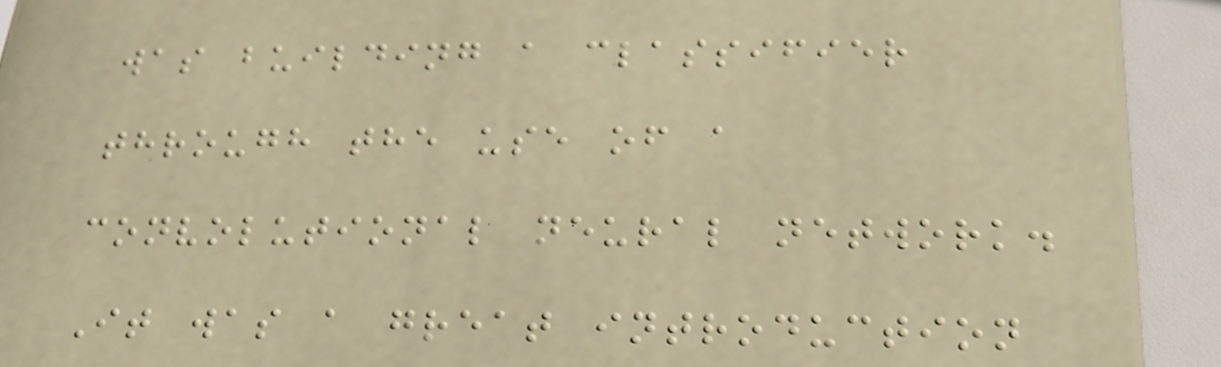was building a classifier
through the use of a
convolutional neural network.
It was a great introduction
